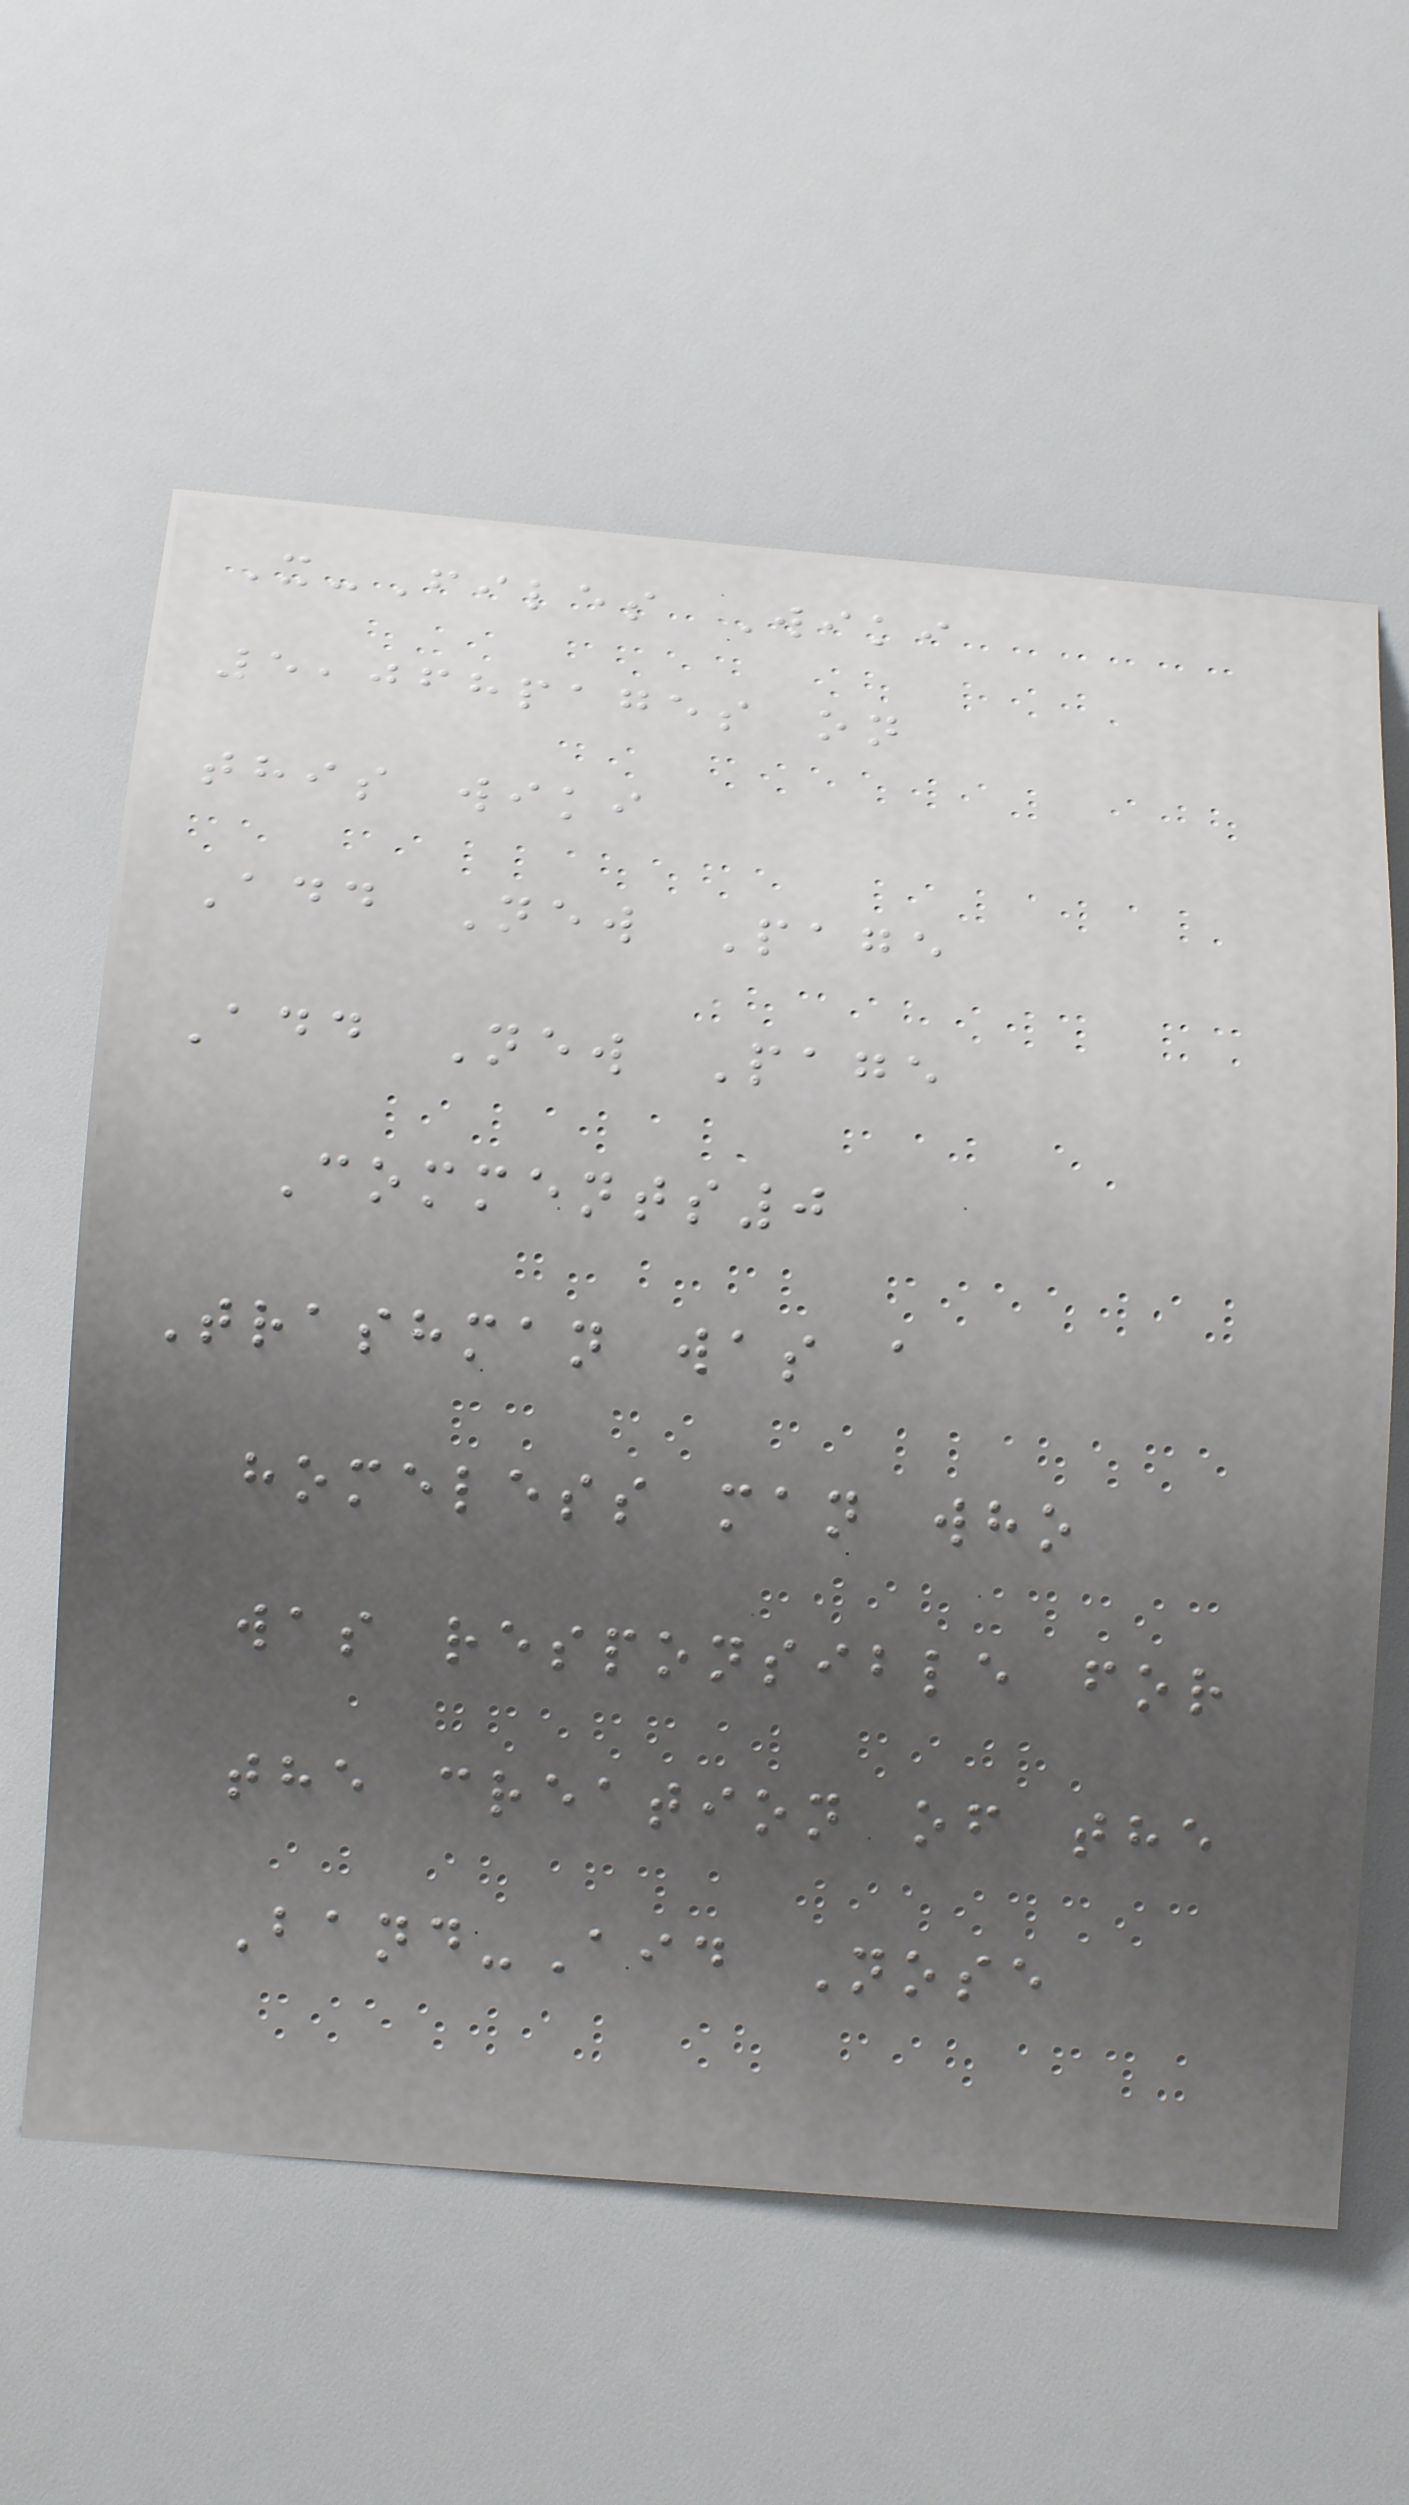X-Files Wiki
5,068pages on
this wiki
Add New Page
Add New Page
Comments0
Trashman was a
homeless man who
was responsible for
the creation of the
Band-Aid Nose
